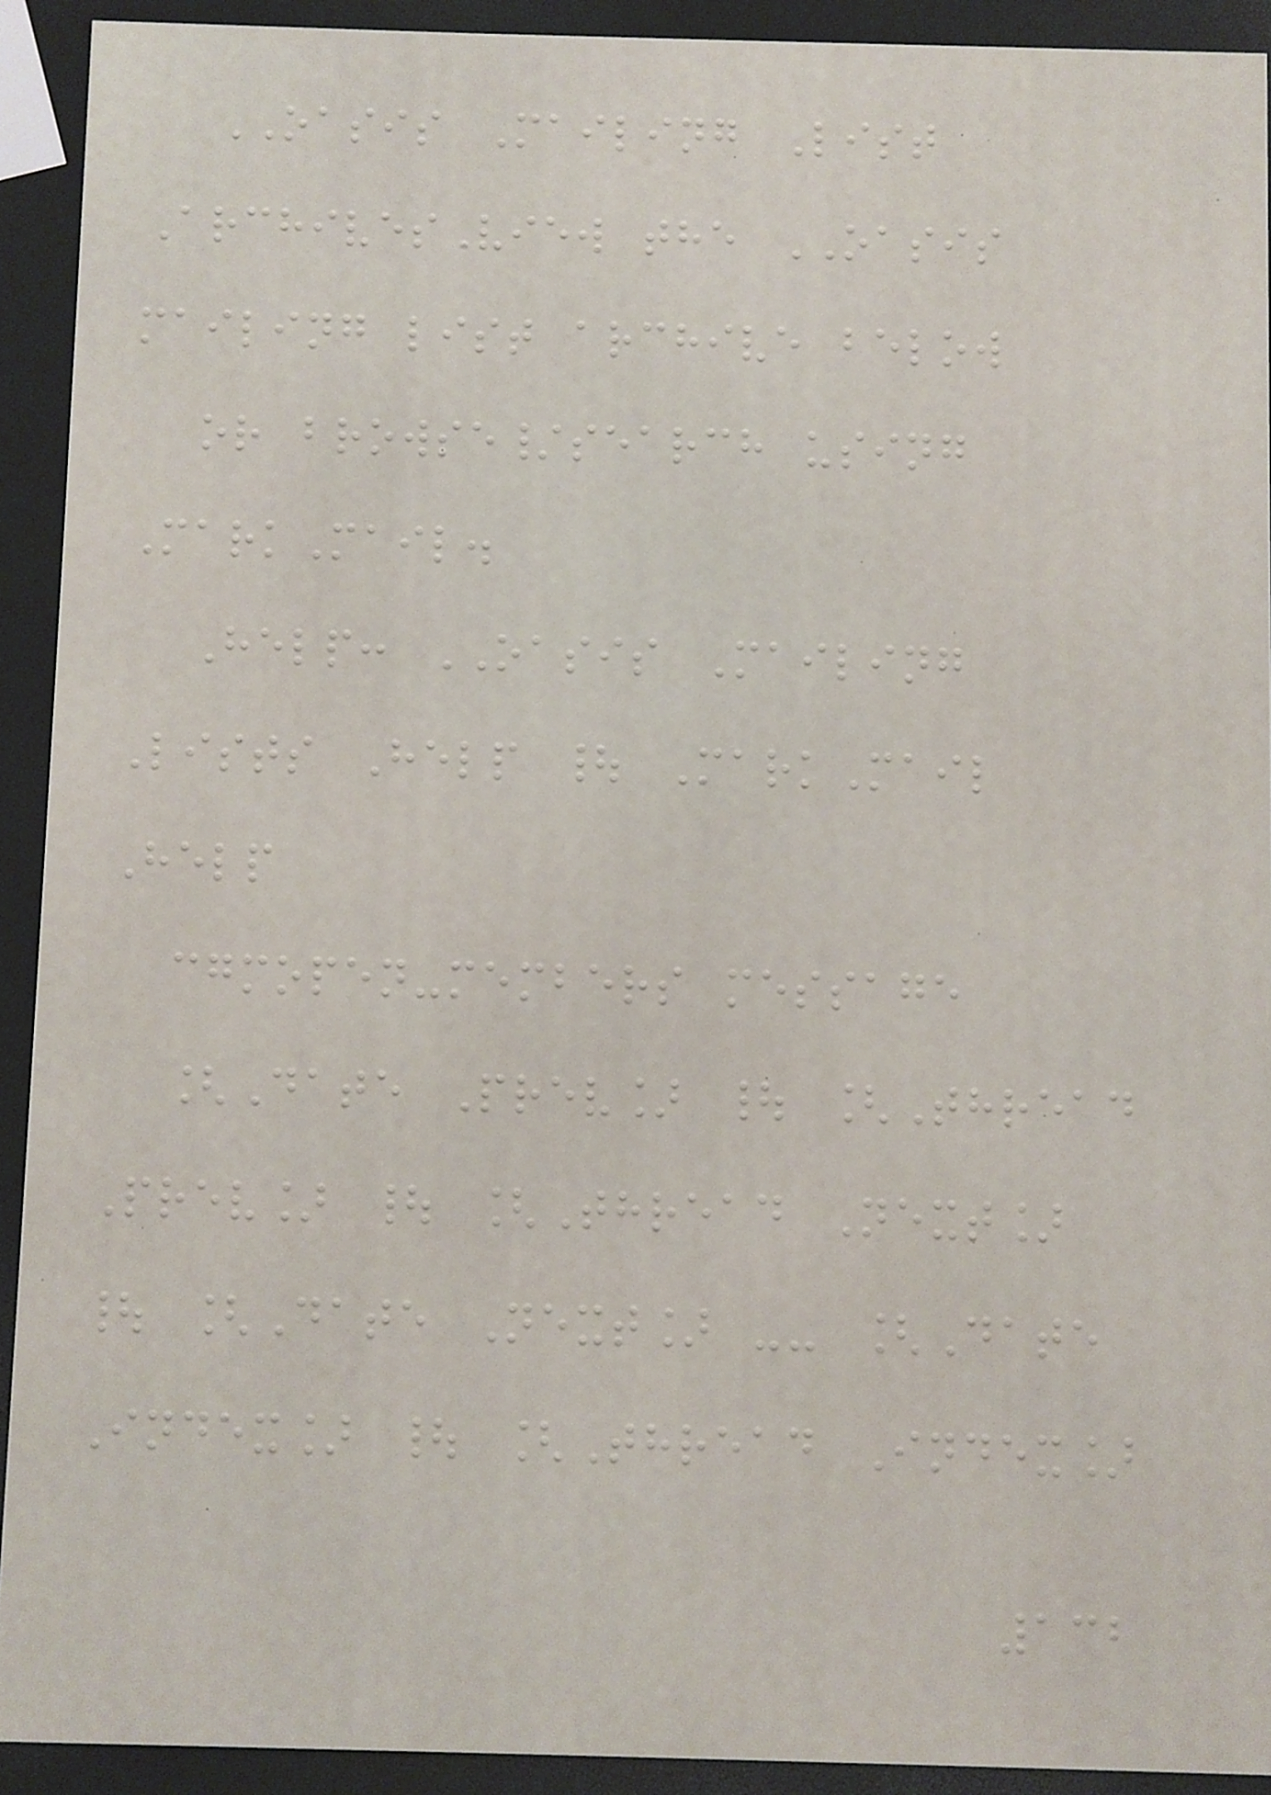OASIS Mailing List
ArchivesView the OASIS
mailing list archive below
or browse/search using
MarkMail.
Help: OASIS Mailing
Lists Help | MarkMail
Help
cgmopen-members message
[Date Prev] | [Thread
Prev] | [Thread Next]
| [Date Next] -- [Date
Index] | [Thread Index]
132
